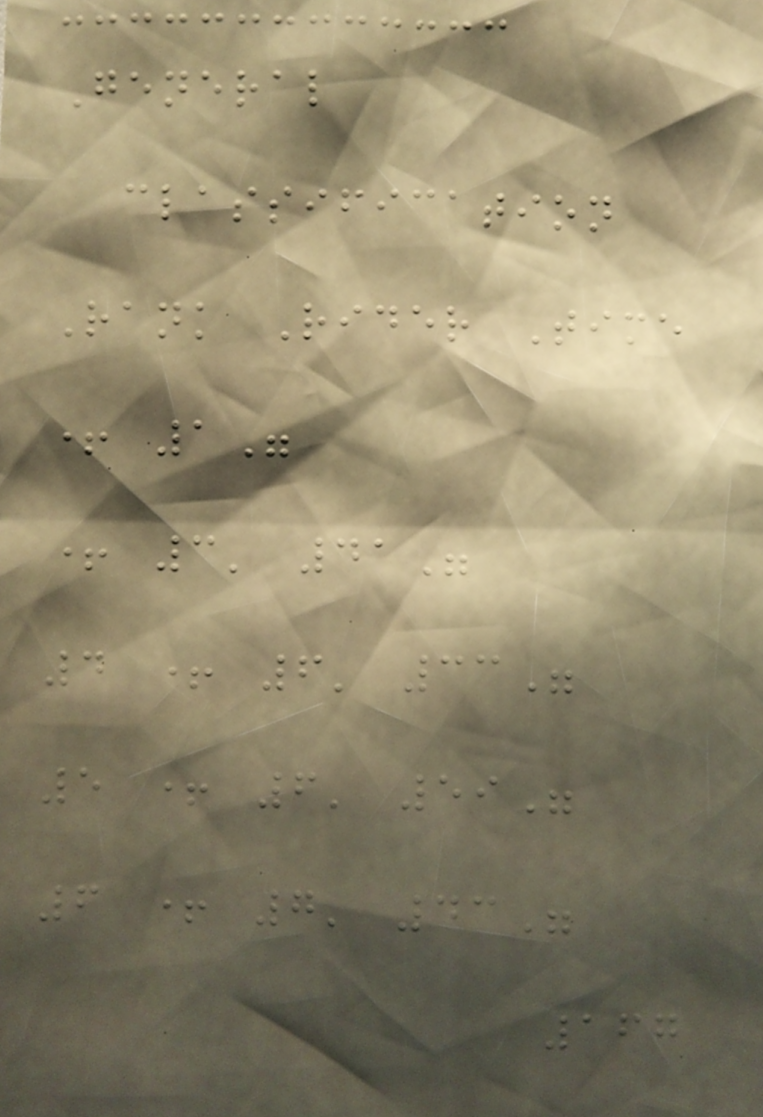General
classification
Rank Rider Time
+ 1"
+ 3' 41"
4 + 6' 33"
5 + 6' 59"
6 + 7' 43"
167
